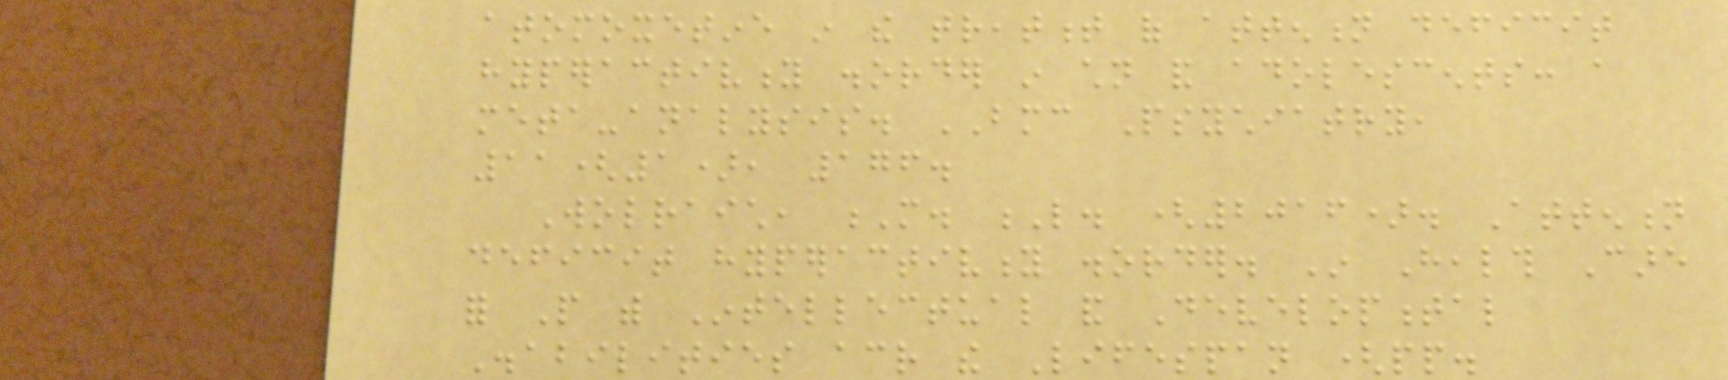atomoxetine in the treatment of attention deficit
hyperactivity disorder in children and adolescents: a
meta-analysis. BMC Psychiatry,
11(1), 176.
Wolraich, M. L. (2016). Attention
deficit hyperactivity disorder. In Health Care
for People with Intellectual and Developmental
Disabilities across the Lifespan (pp.
